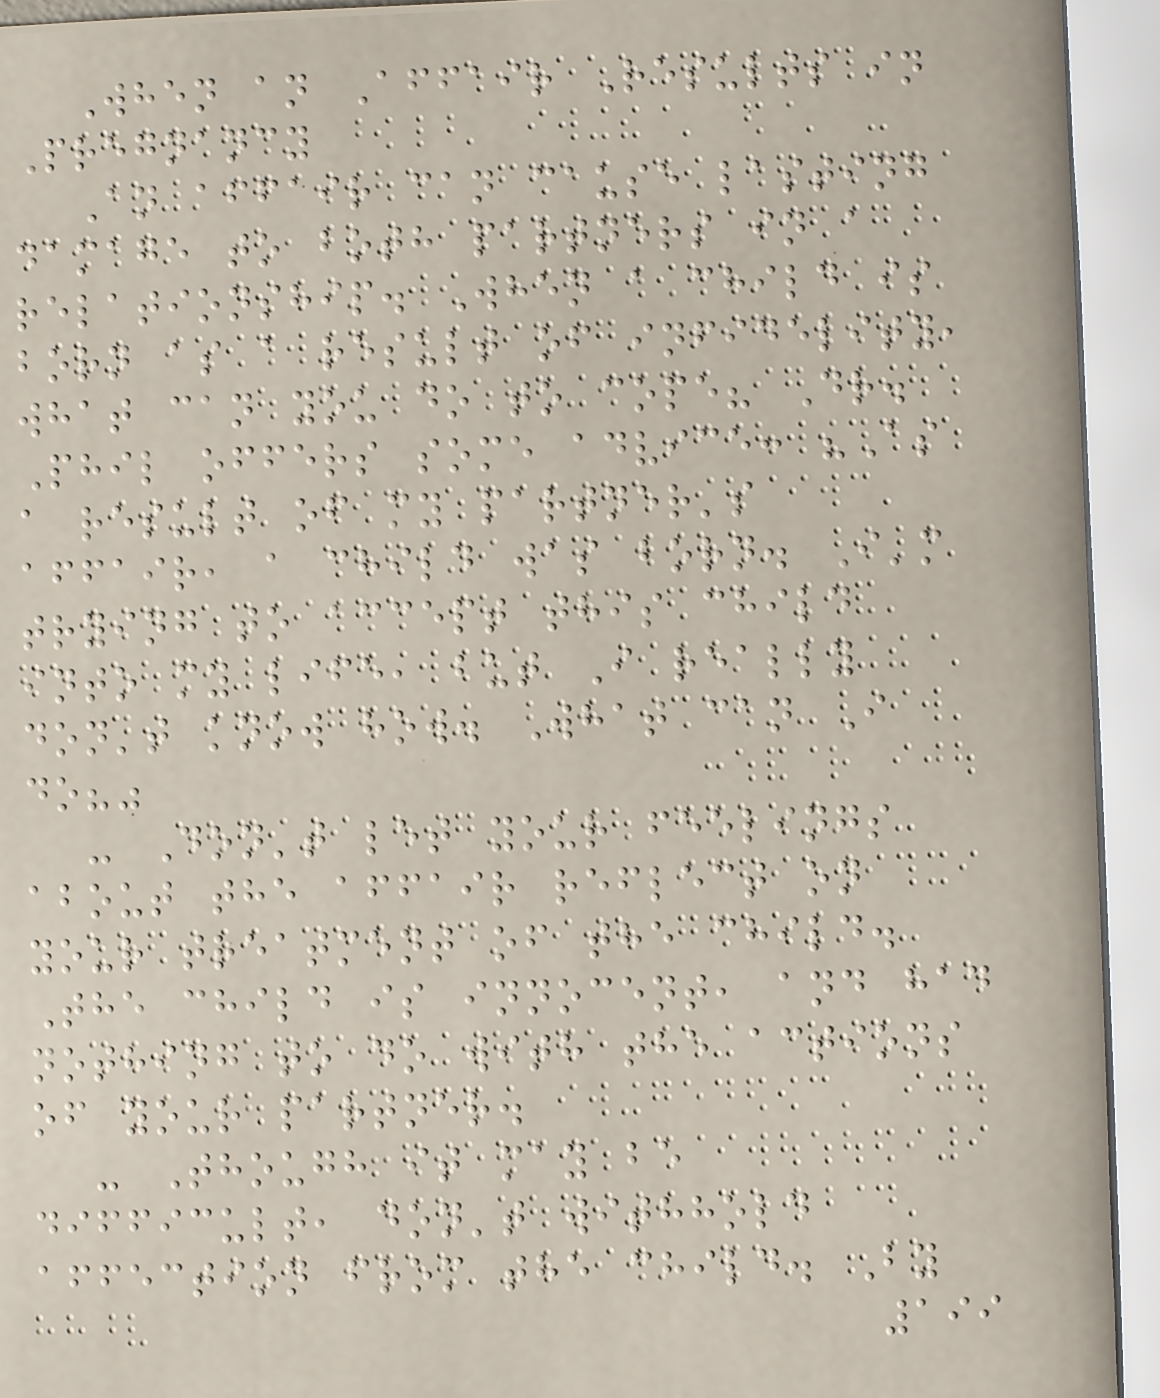When an Affair Results in
Pregnancy
An affair can cause lasting
damage to both partners in a
relationship. When a child is
born as a result of infidelity,
what can you do to cope? Dr.
Phil offers some advice: "As
a result of my partner's
affair, a child was born. I'm
trying to accept this child
into my life, but I really
don't know how. What can I
do?"
- Don't let your feelings
about the affair reflect on
your treatment of the child.
The child is innocent, and had
nothing to do with the actions
of your partner.
- Though it may be
difficult, don't withhold
affection from the child. By
199
